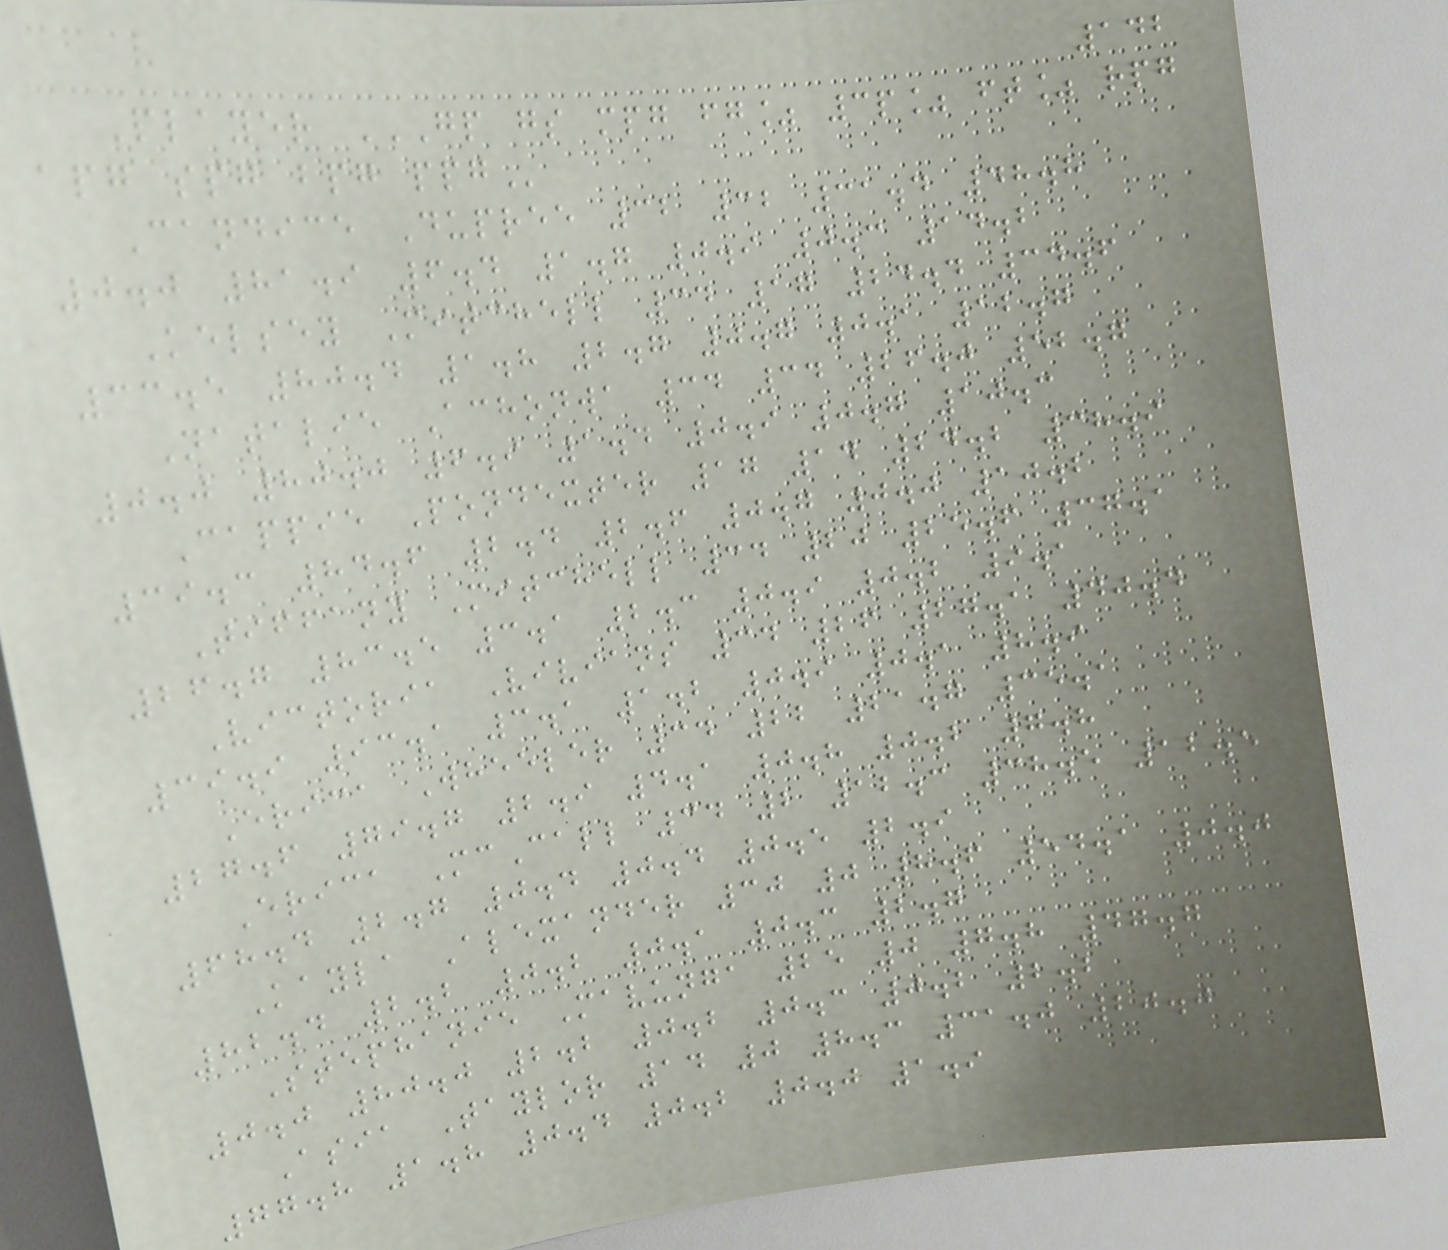142
Player GP GS MPG FG% 3P% FT% RPG
APG SPG BPG PPG
Candice Dupree 32 32 31.4 48.8
0.0 81.9 6.4 1.7 0.9 0.3 14.2
Kelsey Mitchell 34 17 24.4 34.6
33.5 80.4 1.8 2.7 0.7 0.1 12.7
Natalie Achonwa 34 34 26.0 52.7
0.0 80.0 6.9 1.4 0.9 0.7 10.3
Cappie Pondexter 17 14 24.2 38.9
39.3 84.6 2.4 2.6 0.7 0.0 10.2
Tiffany Mitchell 34 20 25.6 37.1
26.7 83.5 3.1 2.3 0.9 0.2 9.1
Victoria Vivians 34 26 27.1 40.4
39.9 93.1 3.1 1.2 0.9 0.1 8.9
Erica Wheeler 34 22 21.7 35.1
27.6 79.7 2.9 4.1 0.8 0.2 7.8
Erica McCall 34 2 12.3 38.5 12.5
68.4 2.7 0.4 0.4 0.5 2.9
Kayla Alexander 30 0 8.6 54.1 0.0
82.4 2.2 0.2 0.1 0.3 2.7
Stephanie Mavunga 25 0 7.8 47.7
0.0 80.0 2.2 0.2 0.3 0.2 2.2
Asia Taylor 14 0 8.3 31.0 20.0
77.8 1.8 0.4 0.2 0.0 1.9
